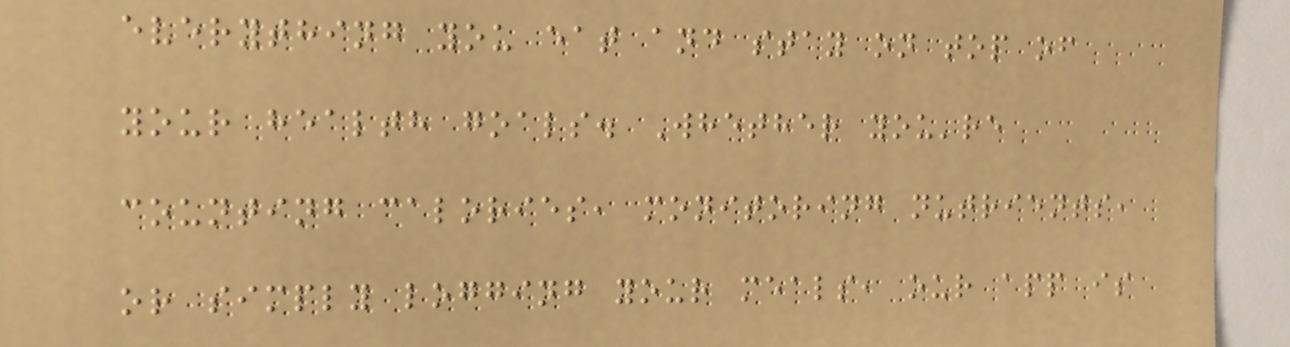everything you eat and stay on top of
your health goals. Whether you're
counting calories, monitoring nutrients,
or simply logging your meals, our app is
